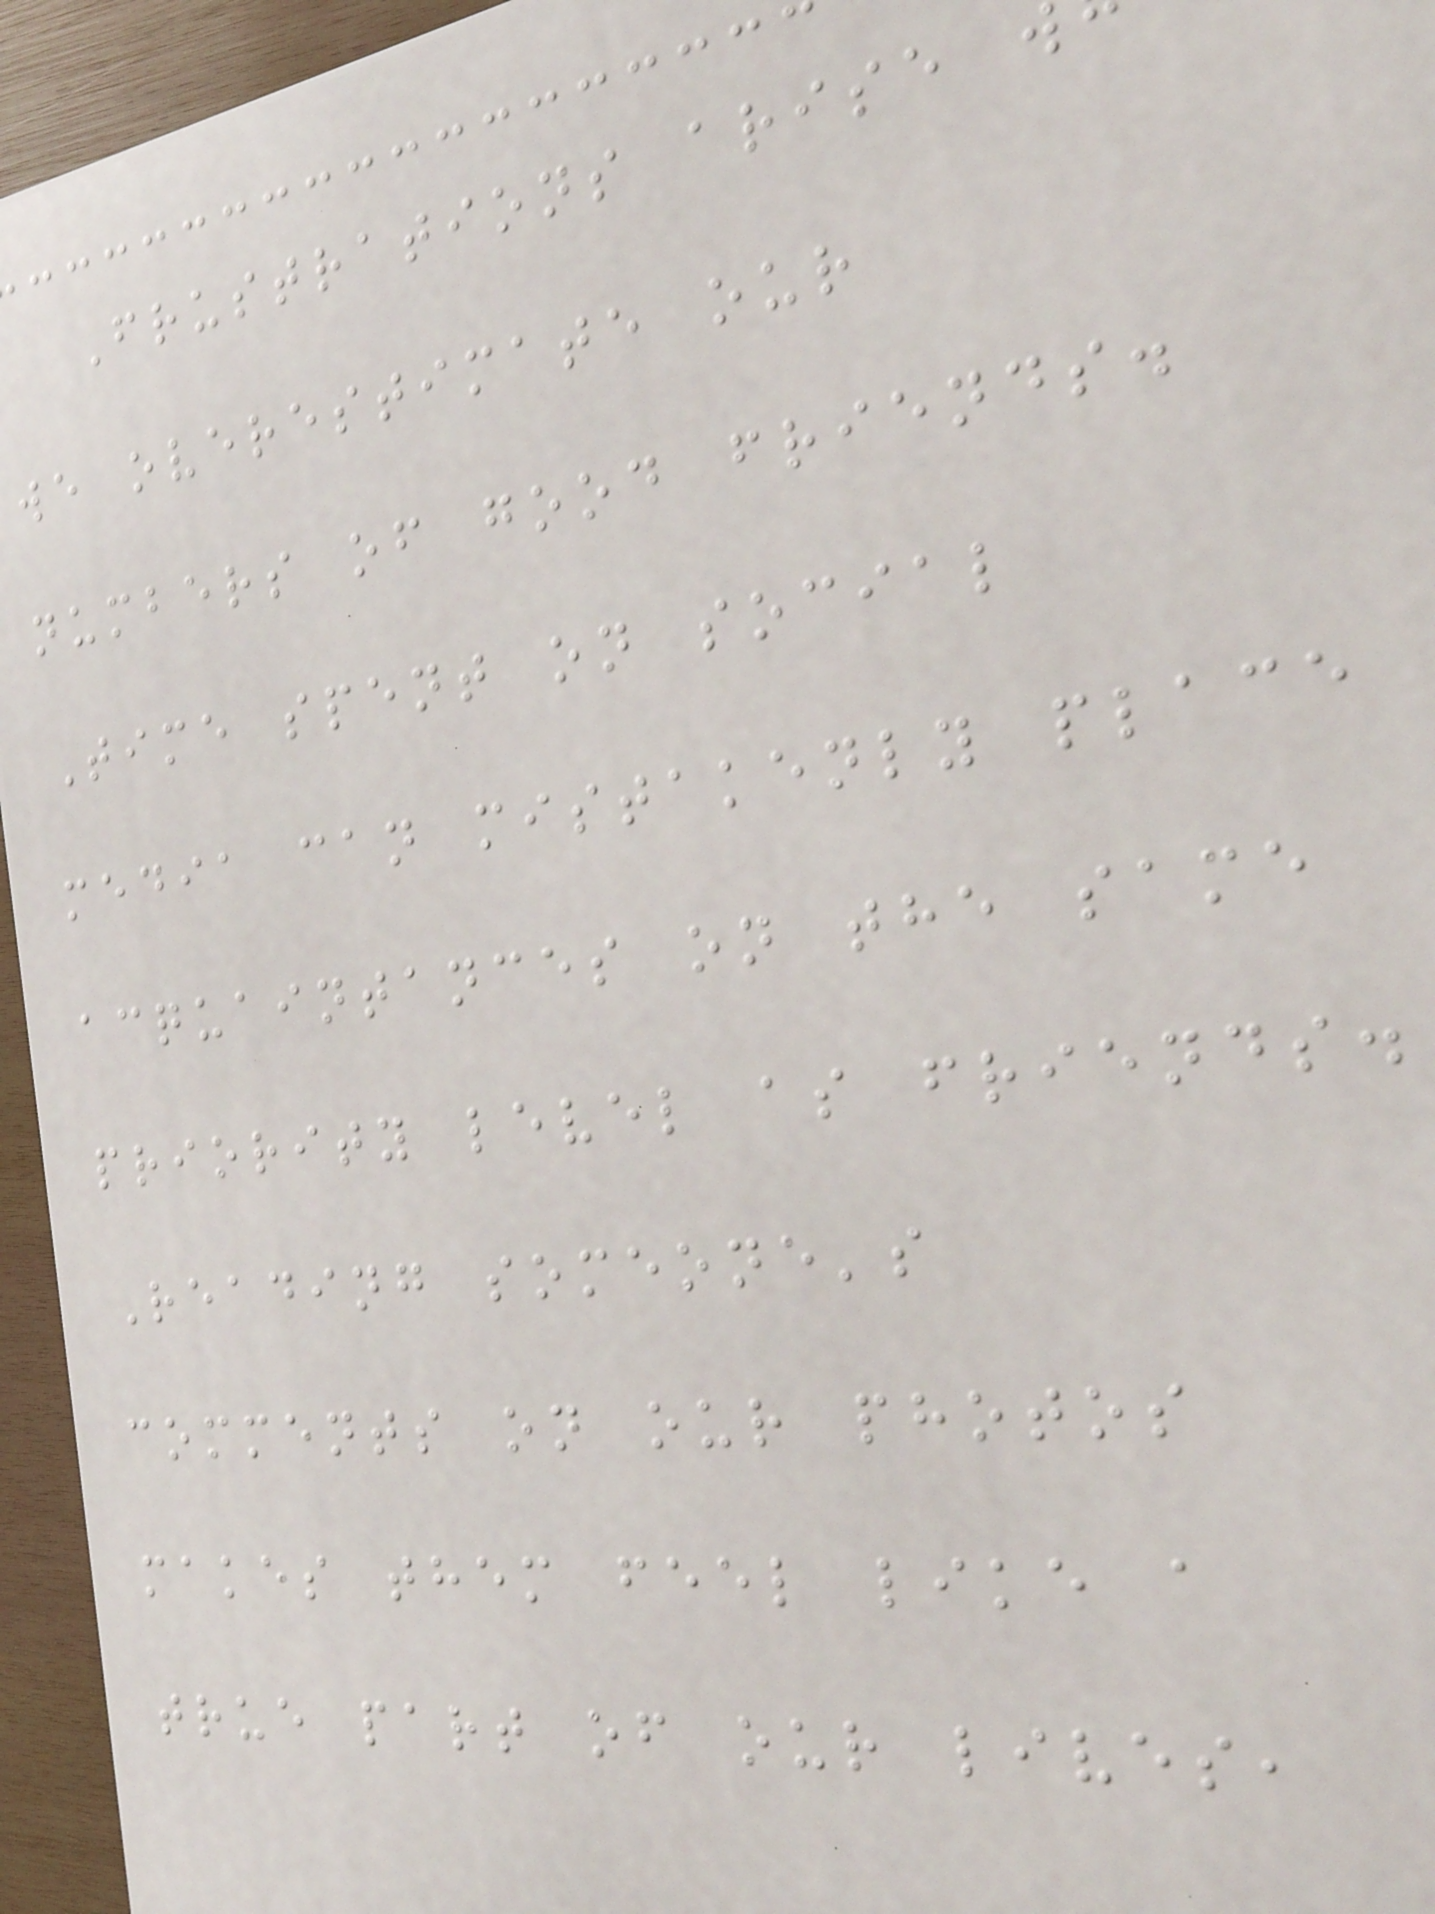Frustrations arise
we overestimate our
numbers of good friends.
Time spent on social
media can mistakenly place
acquaintances on the same
priority level as friends.
Reading someone's
comments on our photos
makes them feel like a
true part of our lives,
